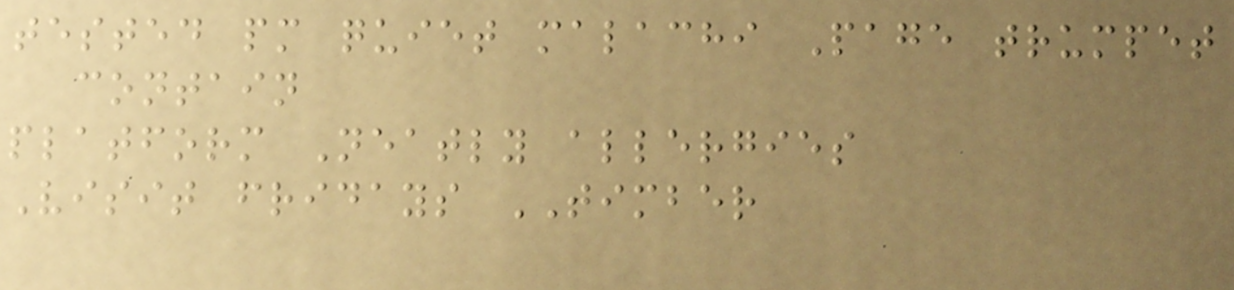tested pm quiet malachi Page trumpet
contain
platform Neatly allergies
Visit fridays TIMBER
